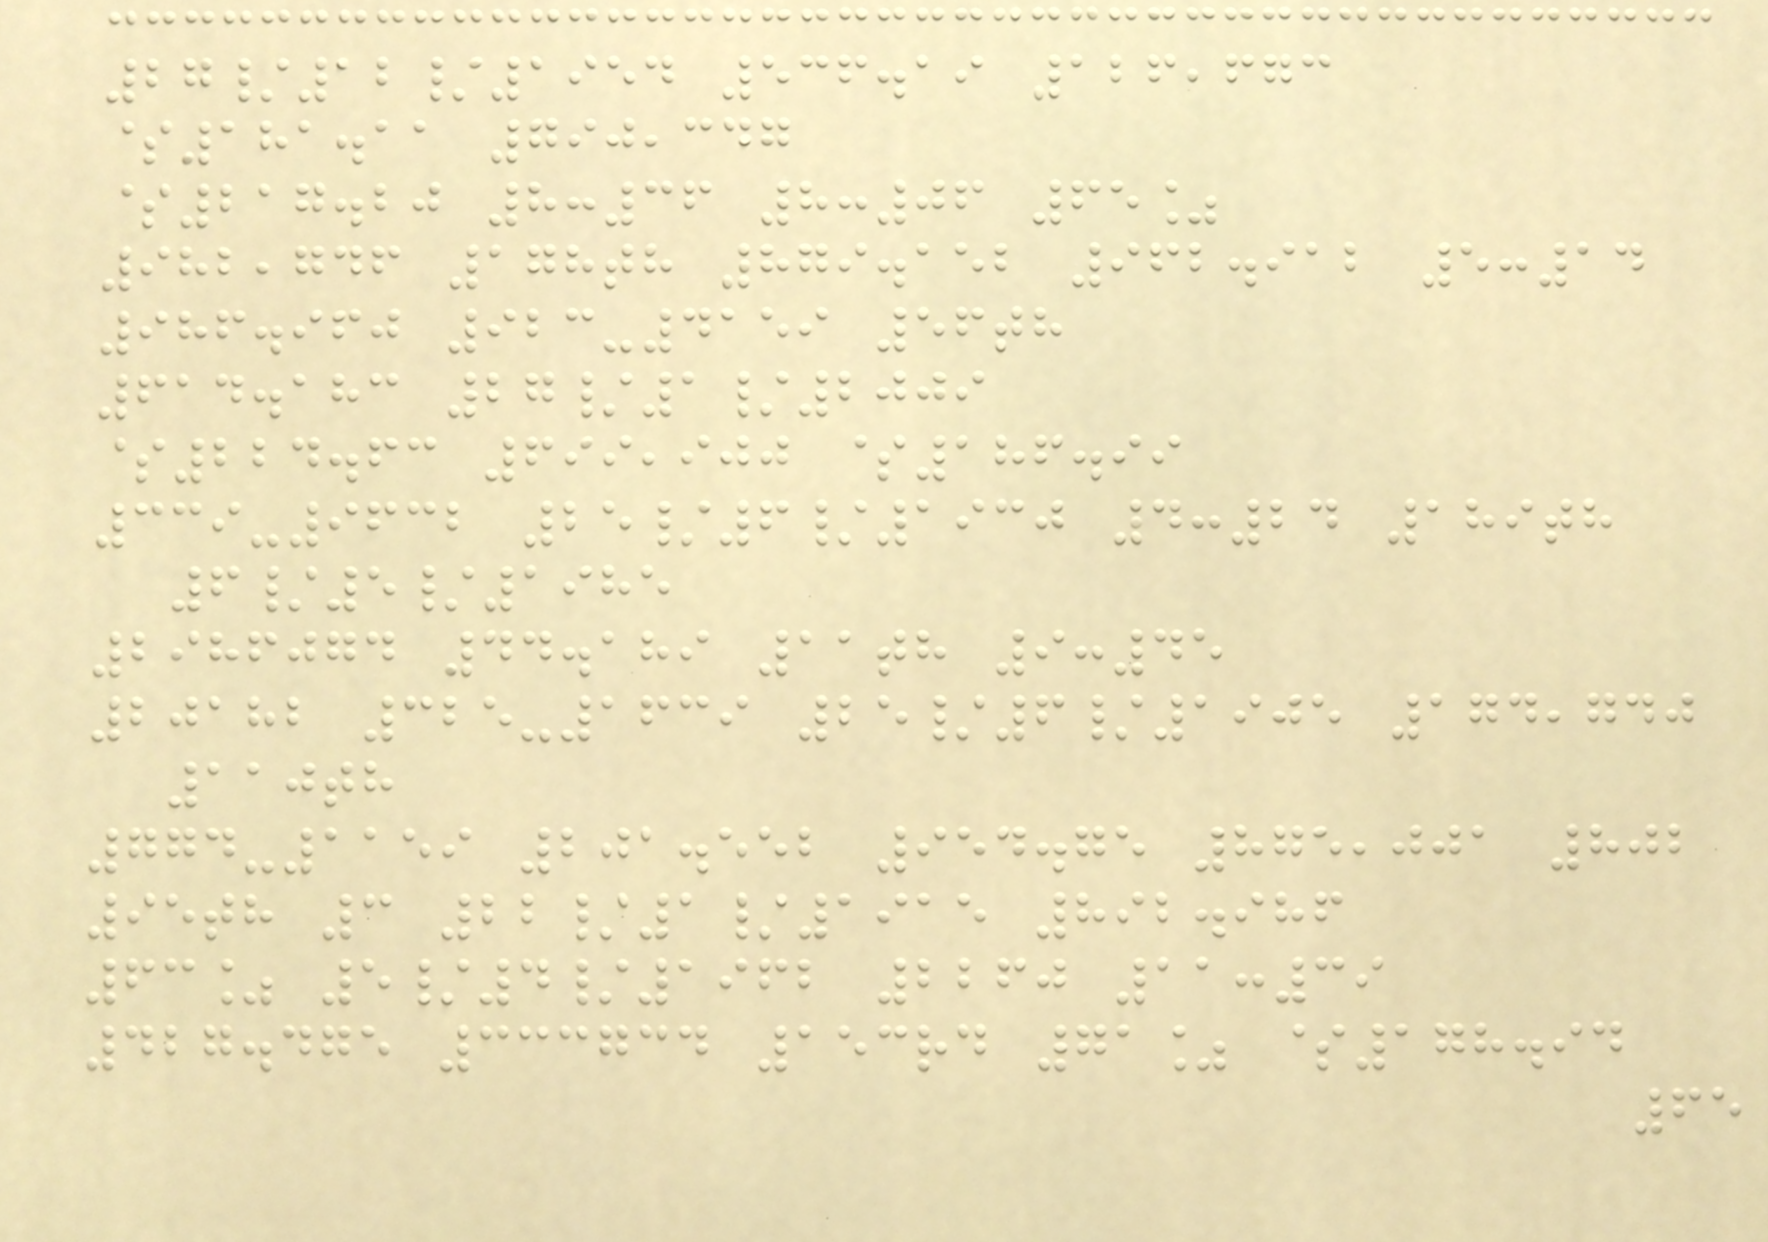27/12/1954 536.19 126,673
$181.11 790,347
$217.20 8:36 8:06 65%
982,746 178th 879.152 962.912 5:14
986.960 923-4159 56th
614.183 27/1/2009
$224.63 699,900 $186.99
339-9632 25/6/1930 4:24 189th
6/5/1985
2986074 44.189 11th 9:45
20182 325-1639 25/6/1905 174,740
110th
774-1159 201.552 954.75 875,001 802
95th 3 22/1/1915 892.986
63% 5/4/1962 2260 11:39
427.475 333734 153rd 71% $178.94
65
